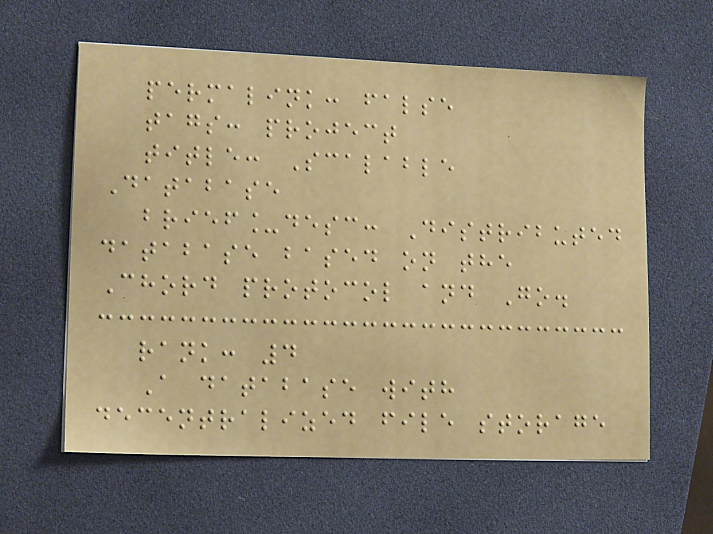permalink: false
tags: project
title: Scalable
Database
brief_desc: Distributed
database based on the
Chord protocol and Go.
rank: 4
A database with
decentralized file storage
